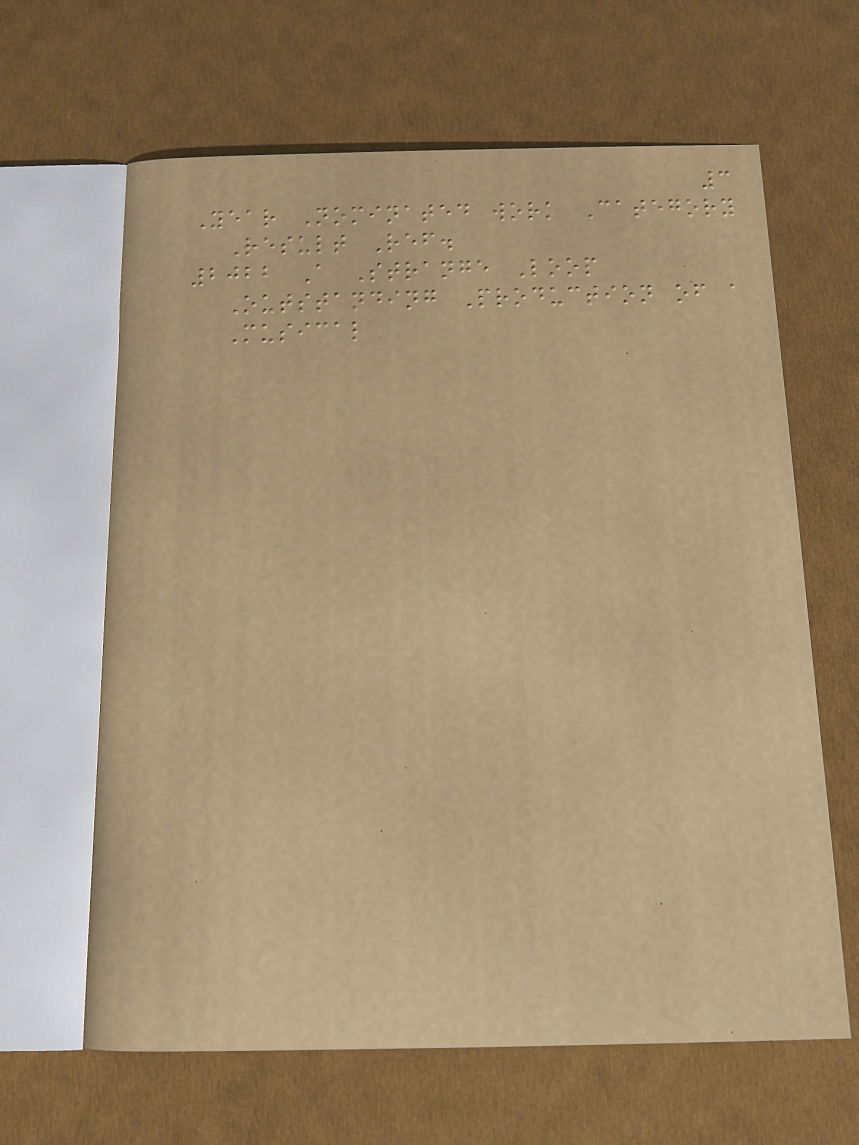3
Year Nominated work Category
Result Ref.
2022 A Strange Loop
Outstanding Production of a
Musical
